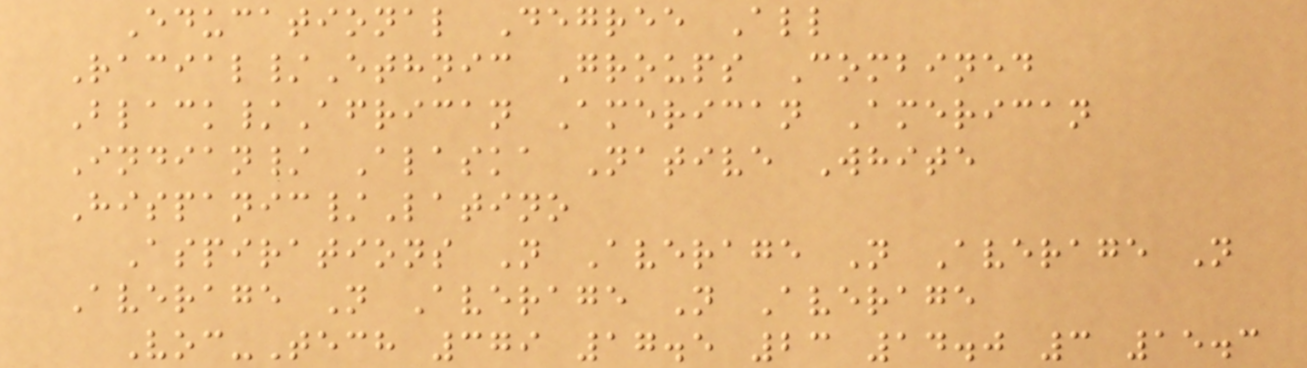Educational Degree All
Racial/Ethnic Groups Combined
Black/African American American
Indian/ Alaska Native White
Hispanic/Latino
Aspirations N Average N Average N
Average N Average N Average
Voc-Tech 379 17.5 23 14.0 3 15.3
